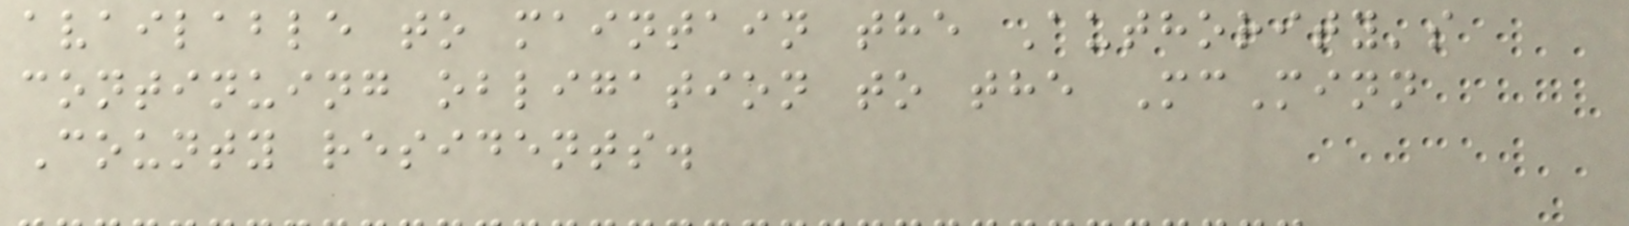available to maintain the Authority's
continuing obligation to the McMinn
County residents.
